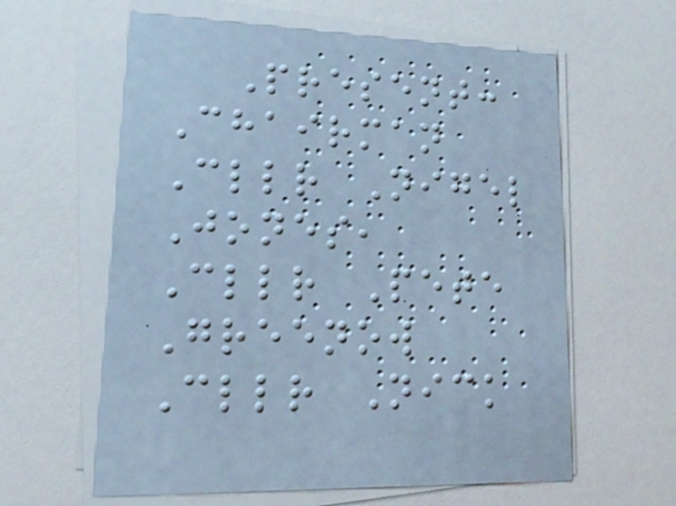Present:
Chairman
Cllr Nigel
Jones,
Cllr Pete
Greenow
Cllr Nick
